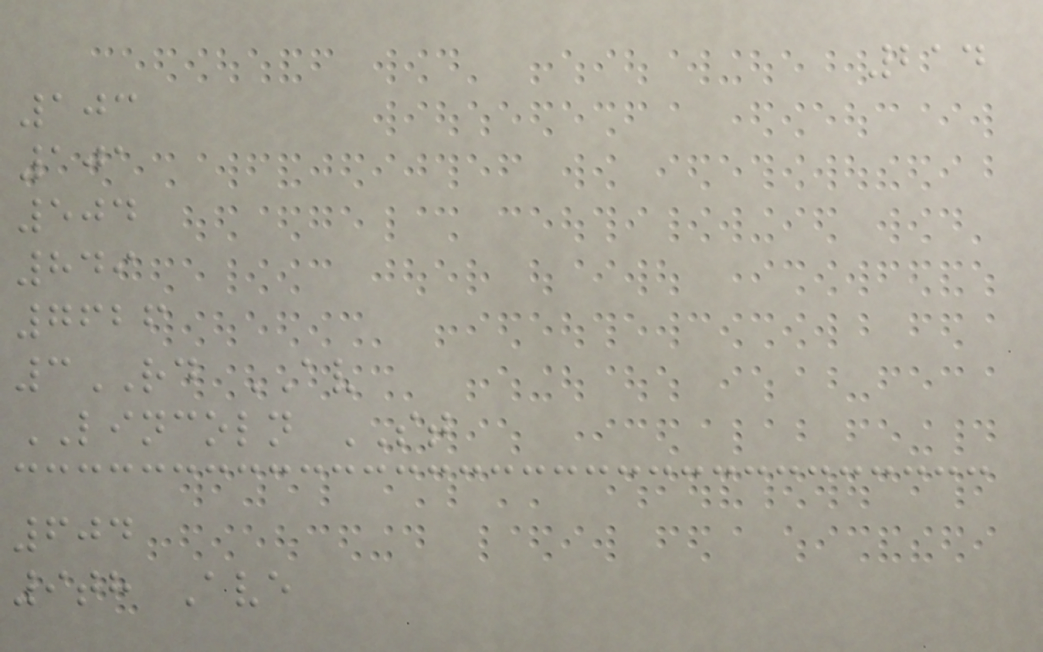214
103
101
504
849
7626
3RD AV
LINCOLN ST
604
9th Ave
